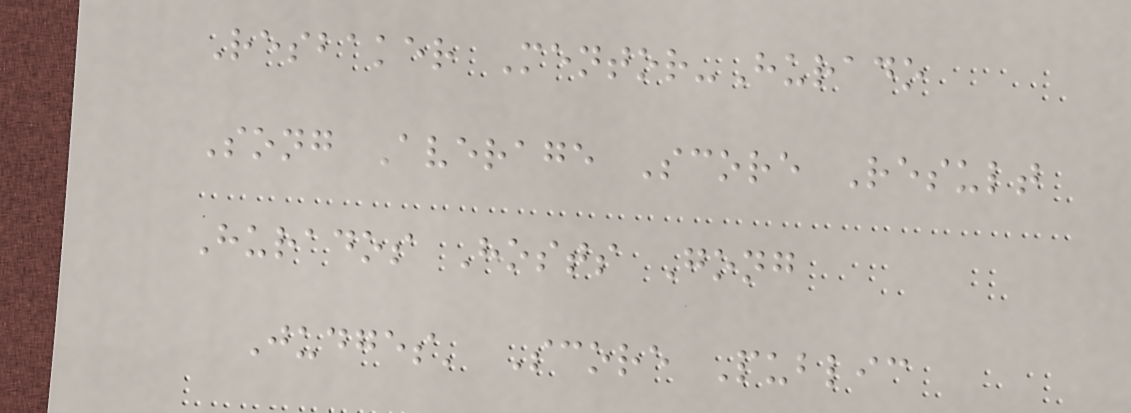Resbaker Mentor-Hurado
Song Average Score Result
Hurados Hosts Gong
Judges' Score Public
